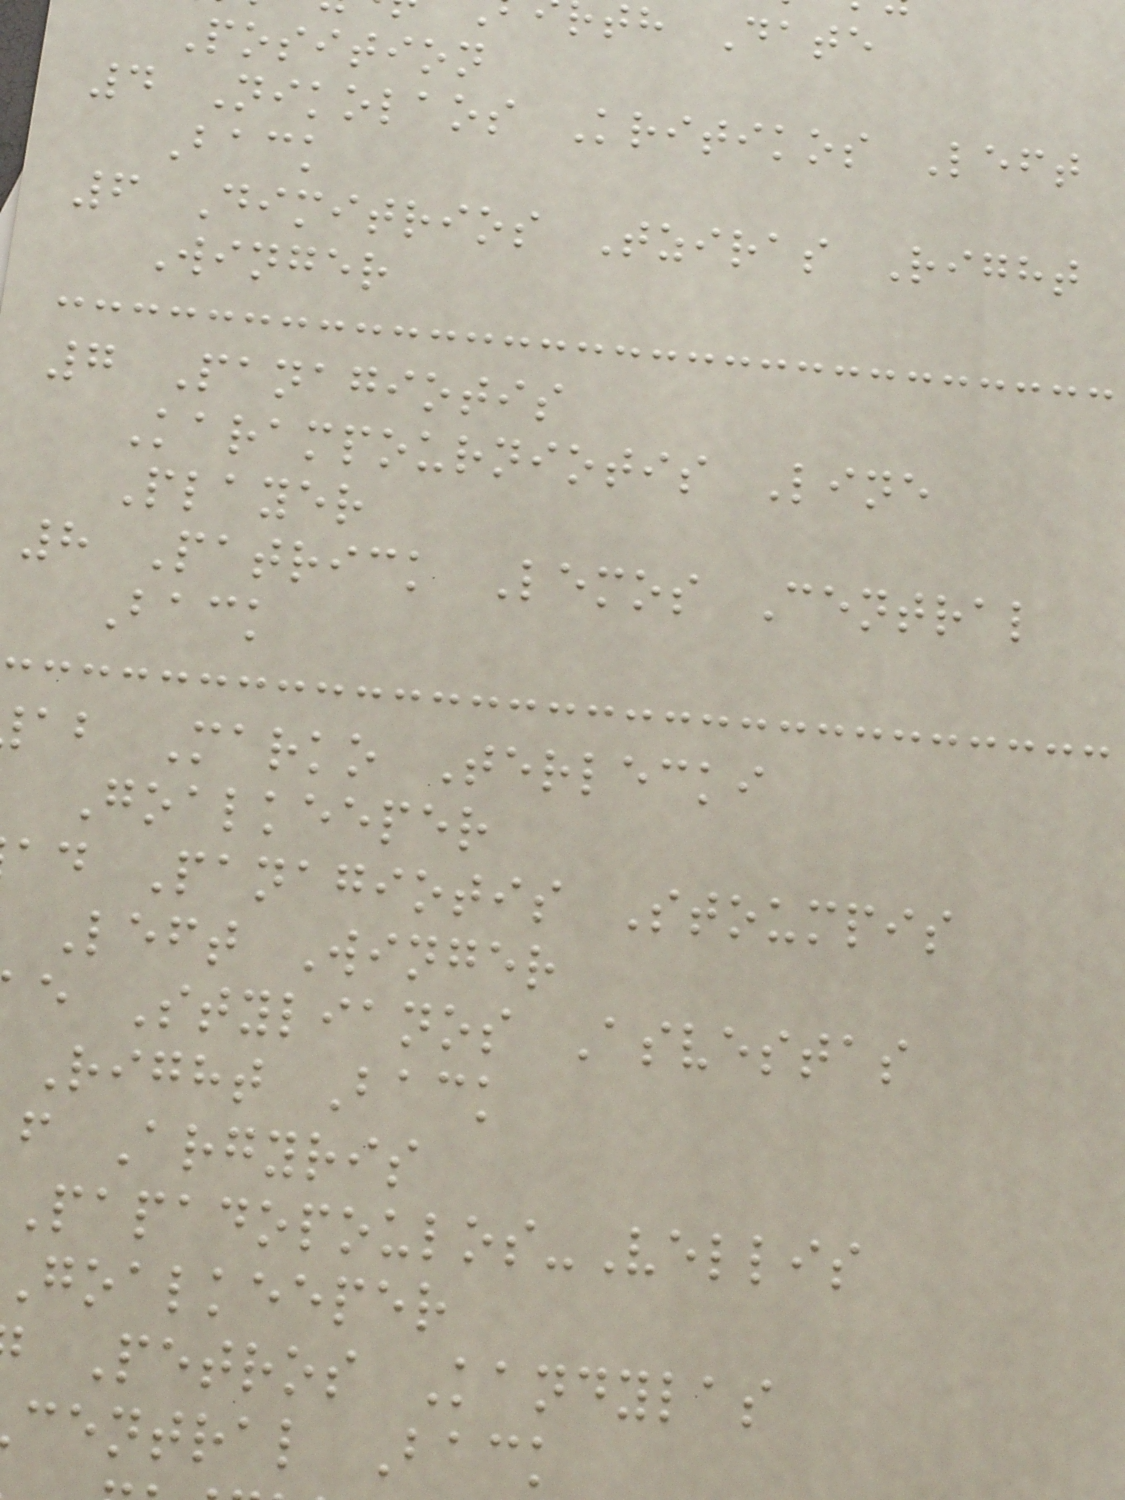th Date
Position
4 Nikolaos Kritikos Left
Back
6 Dimitrios Tziras Right
Winger
7 Panagiotis
Karampourniotis Line
Player
8 Patrick Lemos Central
Back
ab Marko Terlecki
Goalkeeper
ad Panagiotis Stoumpis
Left Winger
e Stylianos Asvestas
Right Back
f Argyris
Papadopoulos-Vellis
goalkeeper
Petros Kandylas
central Back
